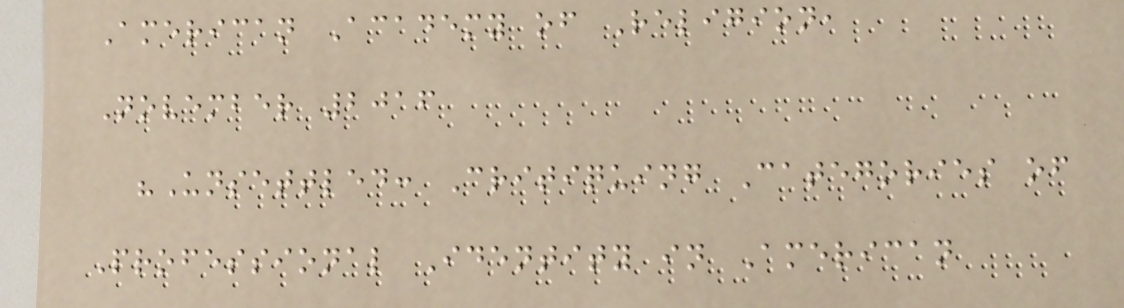American Academy of Religion,
November 2016
"Unsettled: Critiquing Categories of
Professional Identity in American
